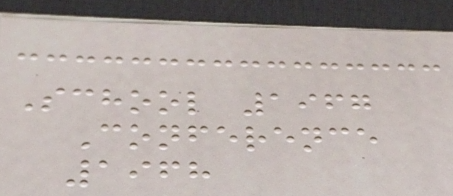School 1967
Conference
1968
